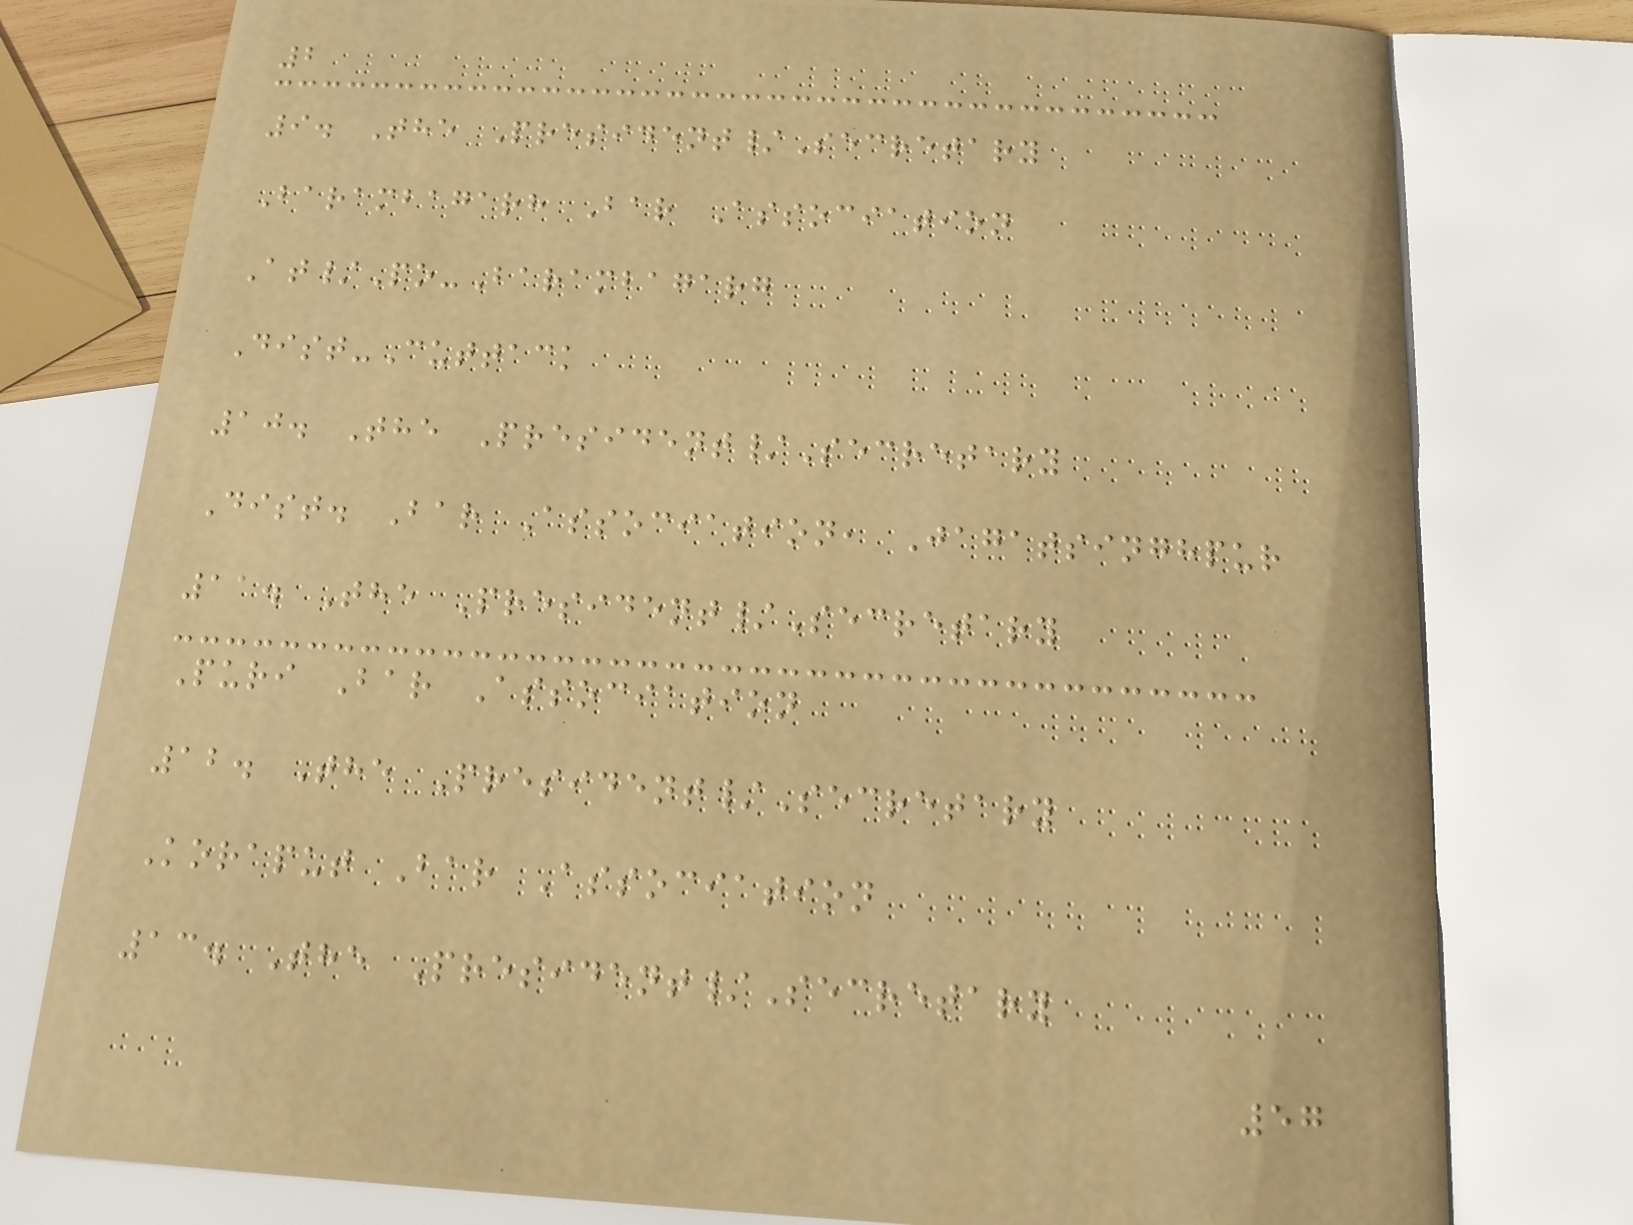2
9. The President/Secretary
Barambagarh Bar Association
At/Po-Barambagarg
Dist-Cuttack
10. The President/Secretary
Dist. Bar Association, Jagatsinghpur
11. The President/Secretary
Puri Bar Association
12. The President/Secretary
Koraput Bar Association
13. The President/Secretary
57
